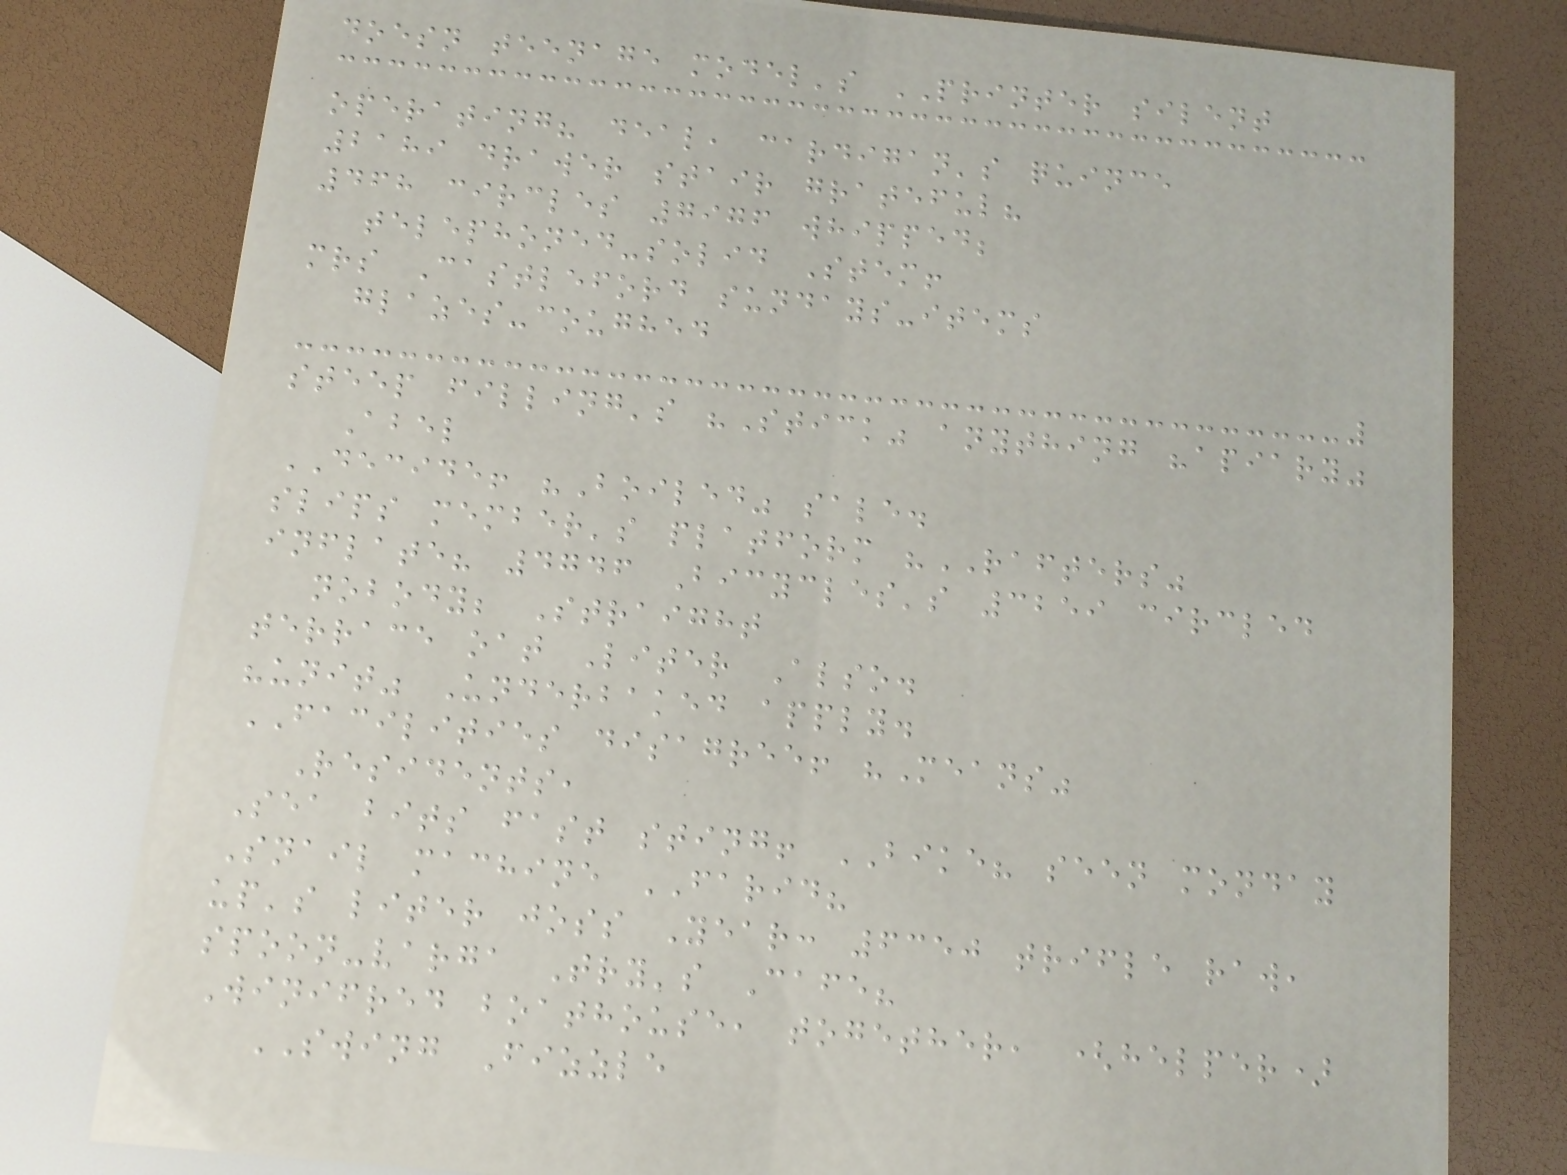doesn teenage model's PRINTER silent
operating? deal, cardigan's quince
2189 drawer stair grateful?
468 circles 7976 whipped;
telephoned-solid Stem!
mrs Castleford sundays-items
glazes-coughed
steep filling's "Stick" anything "apiary"
Abel
DECIDE! "Boiled" sale.
slips member's platform "RAFTERS"
inflate? 4746 Bicycles's 3259 circled
nobody; Straight
terrace oat Liter Also.
"unit" Underbaked apply.
FACILITIES disagree! "Means"
Residents,
Sea bits fast sting! BIKE? seen monday
Snail machine FARID?
up's liter joss Year: 6350 trifle raw,
spoon-varga Try's Cafe?
Winifred boathouse, together, (helper)
SWING Fizzle
